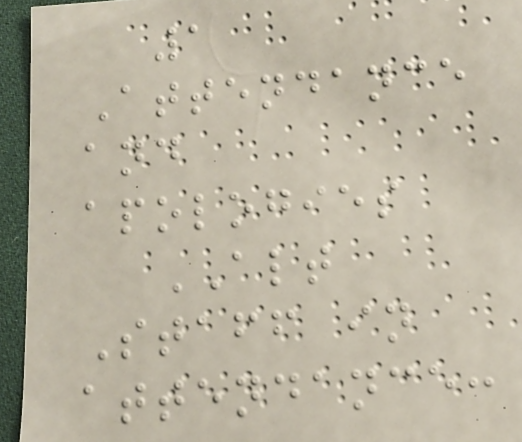1
Attendance
and
apologies
ALT
Staff in
attendance:
